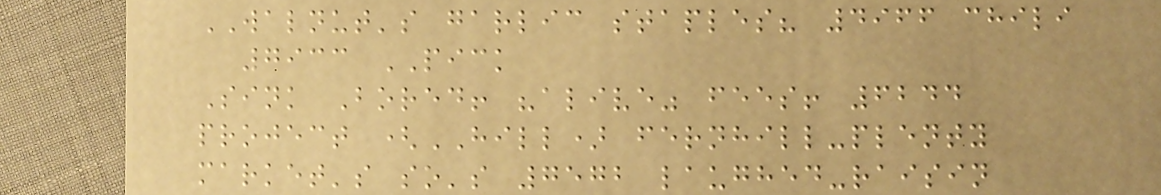WALNUT's garlic staples? 4966 chili
7933 PICK
Sink Bored! "alive" fees! 6244
project (HILL) fernhill-plenty
market's so's 7572 laughed-raisin
